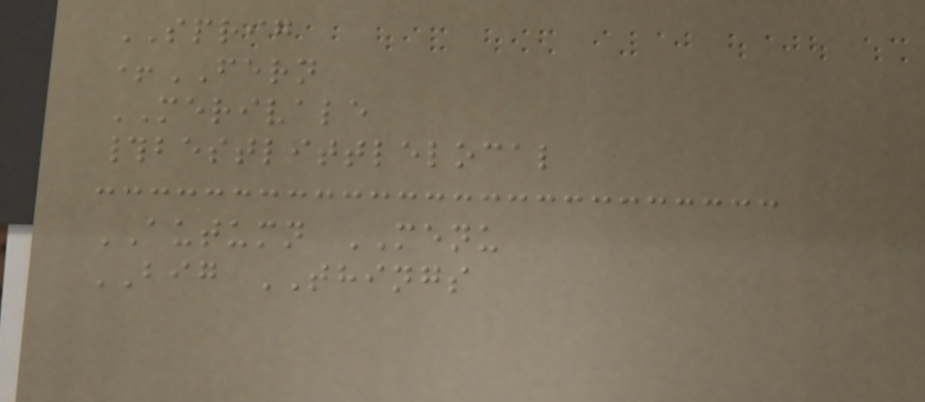SPRIG
+FERN
MERIVALE
#bestlittlelocal
AUTUMN MENU
BIG THINGS
